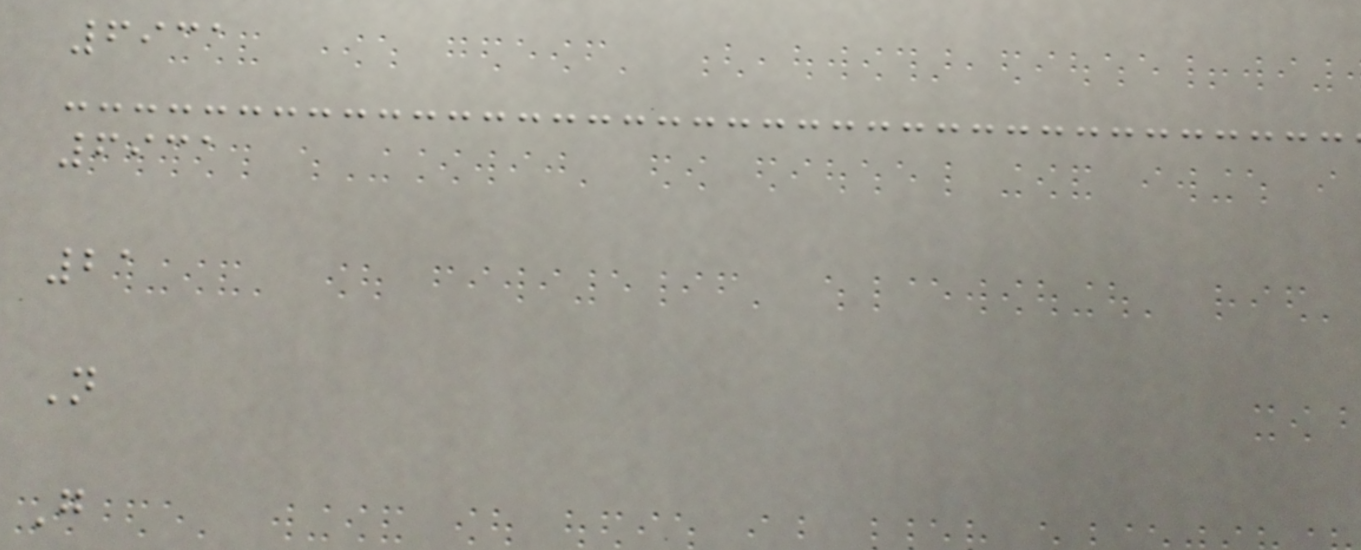6931
6931
21
N
G
